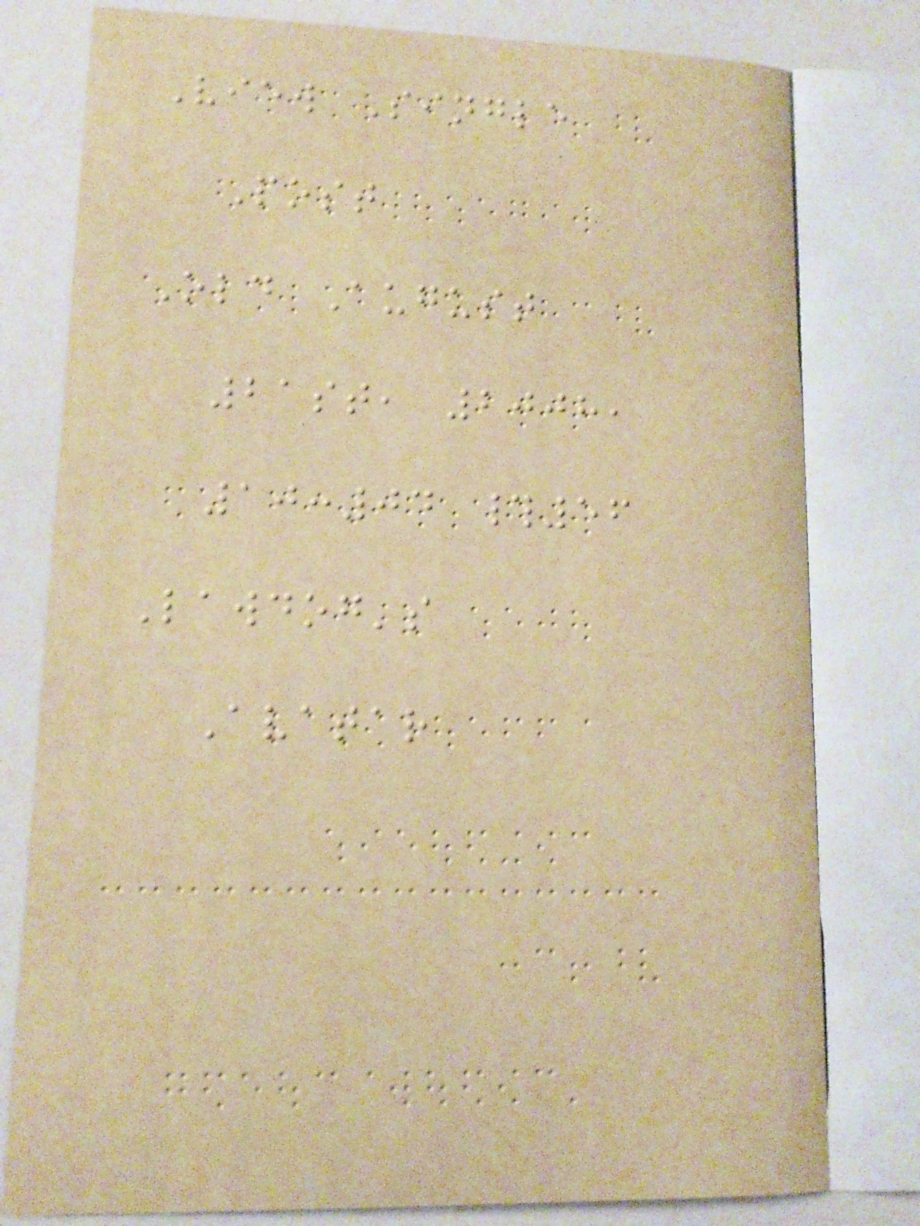View Single
Post
Old August
21st, 2008,
10:04 #56
Lawdog's
Avatar
